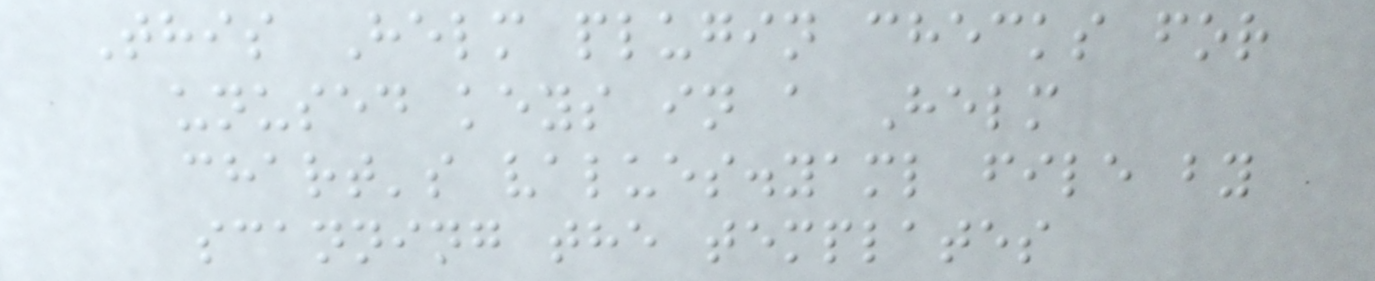This Helm plugin checks for
unused keys in a Helm
chart's values.yaml file by
scanning the templates
